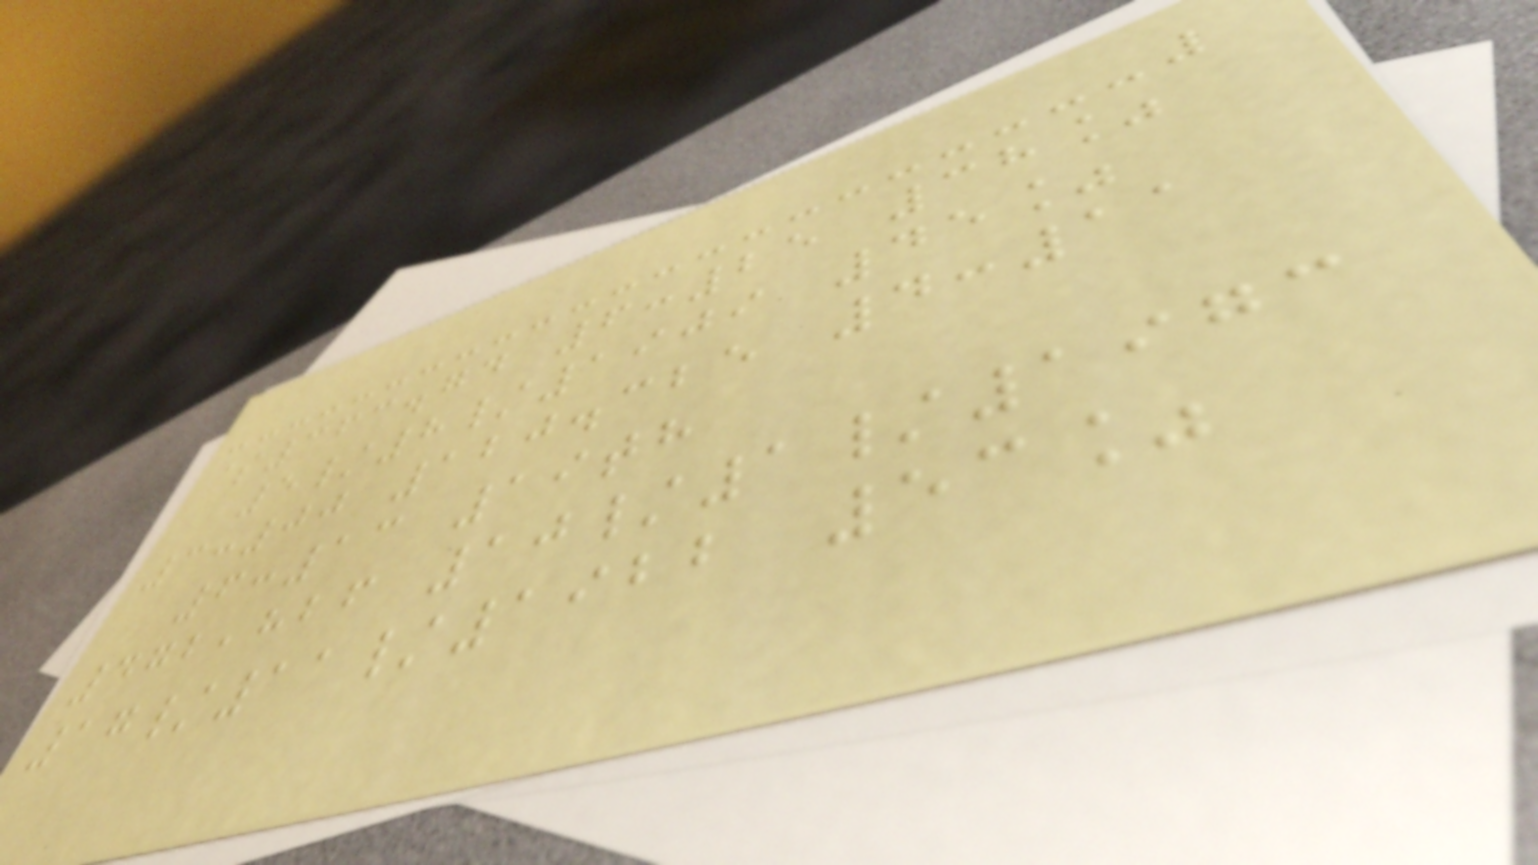$363.74 6:25 38%
5/8/1909 45%
3:00 120.325 4:11
6:13 19th
472,826 10/1/1973
17/11/1922 53%
